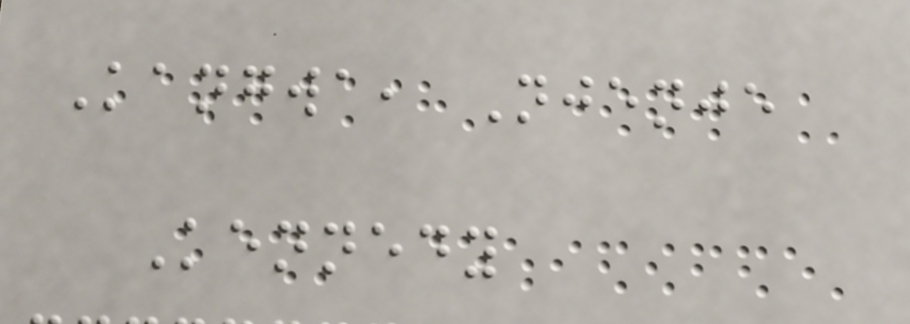Kangwa, Njenje
Kennedy
